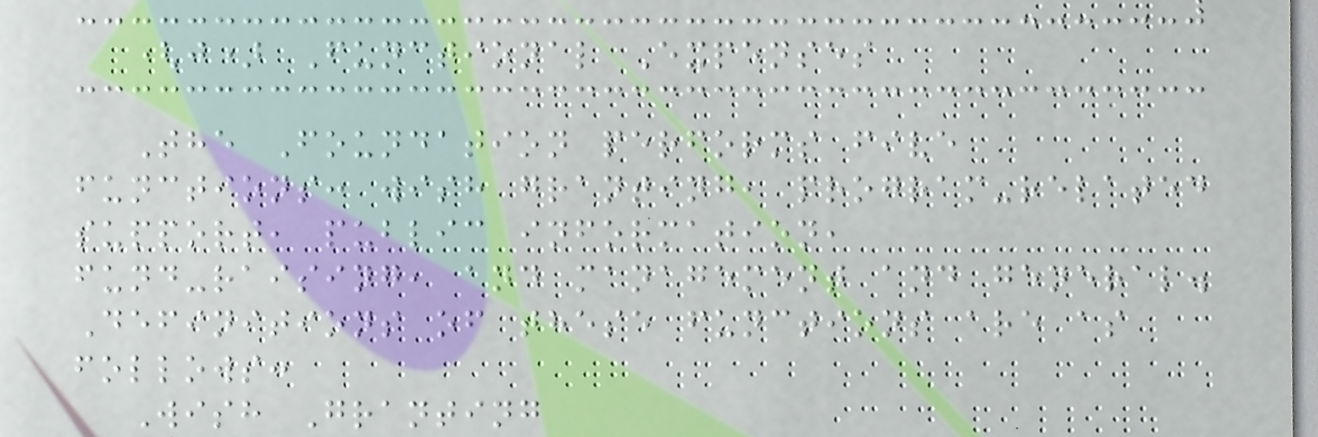(j) Functional Expenses
The Foundation performs five
functions: wish granting, program-related
support, public information,
fund-raising, and management and general.
Definitions of these functions are as
follows:
Wish Granting
